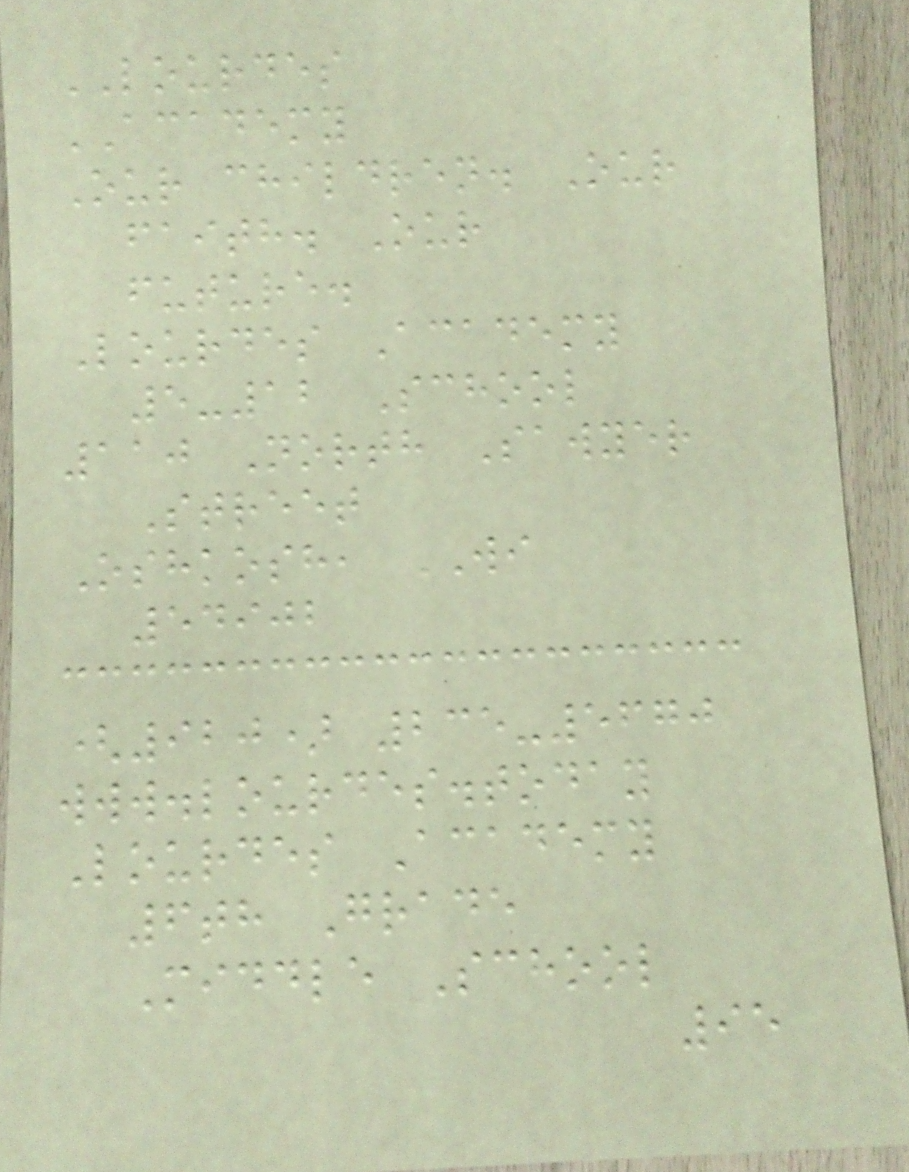LOURDES
ACADEMY
Our children. Our
faith. Our
future.
Lourdes Academy
5-12 School
110 North Sawyer
Street
Oshkosh, WI
54902
(920) 235-5670
www.lourdes.today
Lourdes Academy
6th Grade
Middle School
95
